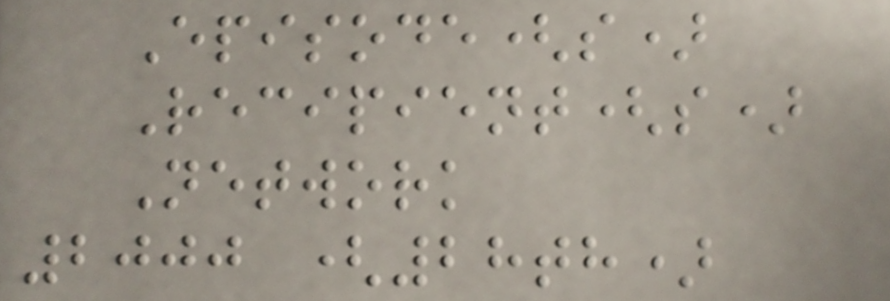Episode(s)
Recipient(s)
Network
2000 (28th)
